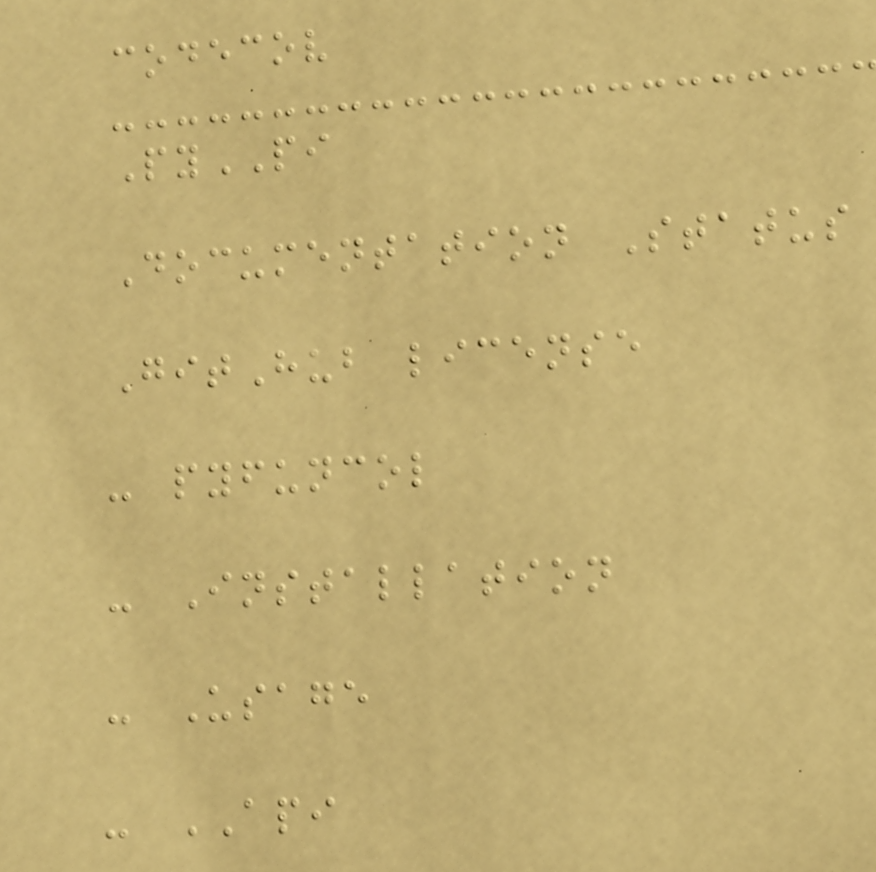codecov
PyPI
Documentation Status
GitHub license
- pyfuncol
- Installation
- Usage
- API
